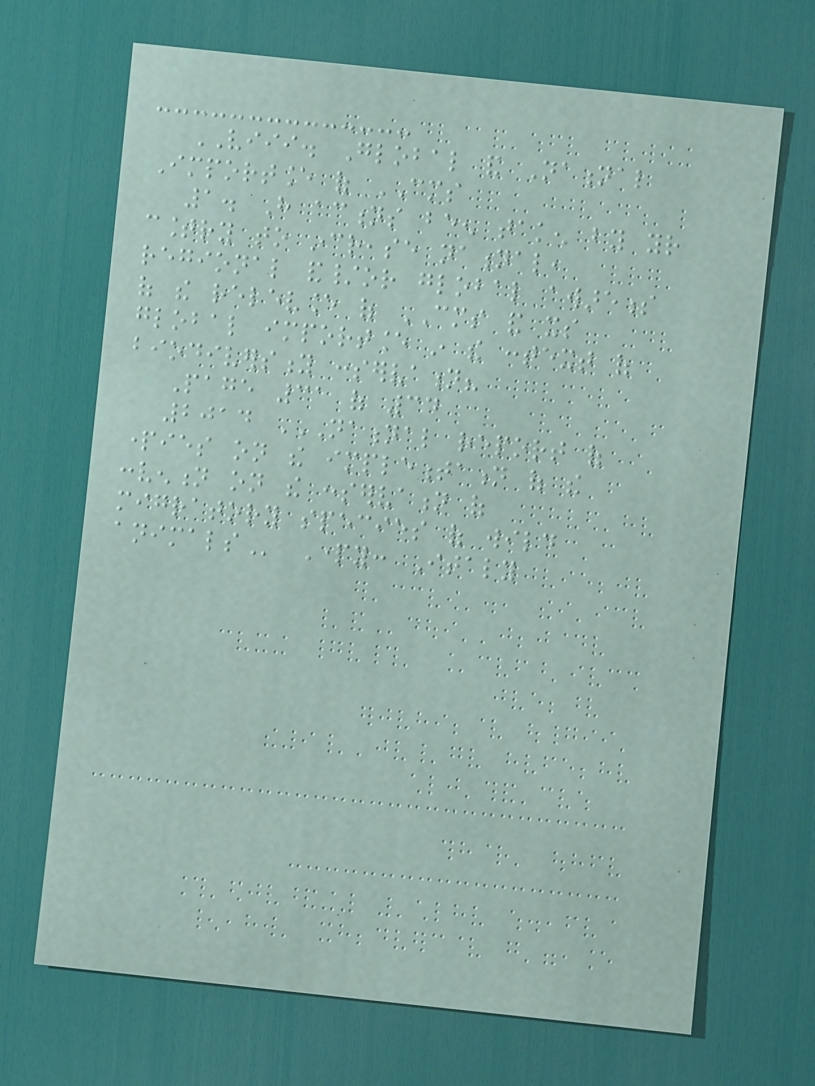VIII. Global and National
Importance of CMS
1. Have actions been taken by your
country to increase national,
regional and/or global awareness
of the relevance of CMS and its
global importance in the context of
biodiversity conservation?
Page 31 of 34
2014 NATIONAL REPORT OF
PARTIES ON THE IMPLEMENTATION OF THE
CONVENTION ON THE CONSERVATION OF
MIGRATORY SPECIES OF WILD
ANIMALS Party: Italy
